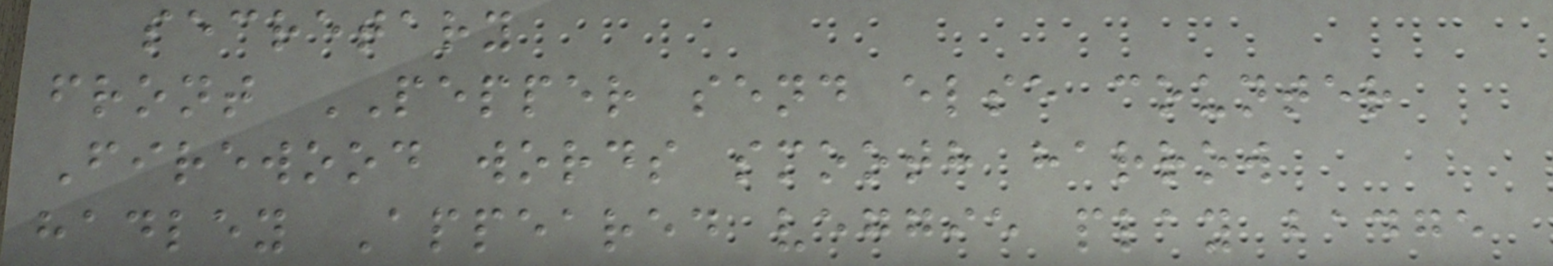secretary
front PEPPER send else counter
Firewood words smooth harrow
hadley Appeared veggie play badge
